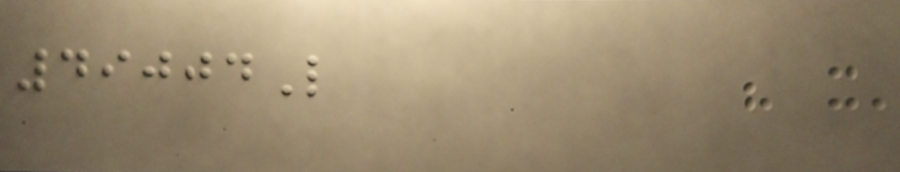49004L
